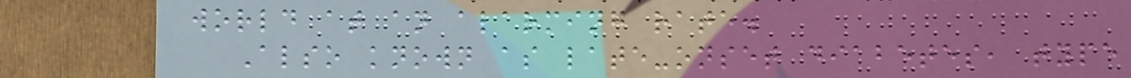world at an alarming rate.
Also known as late-onset diabetes, type
